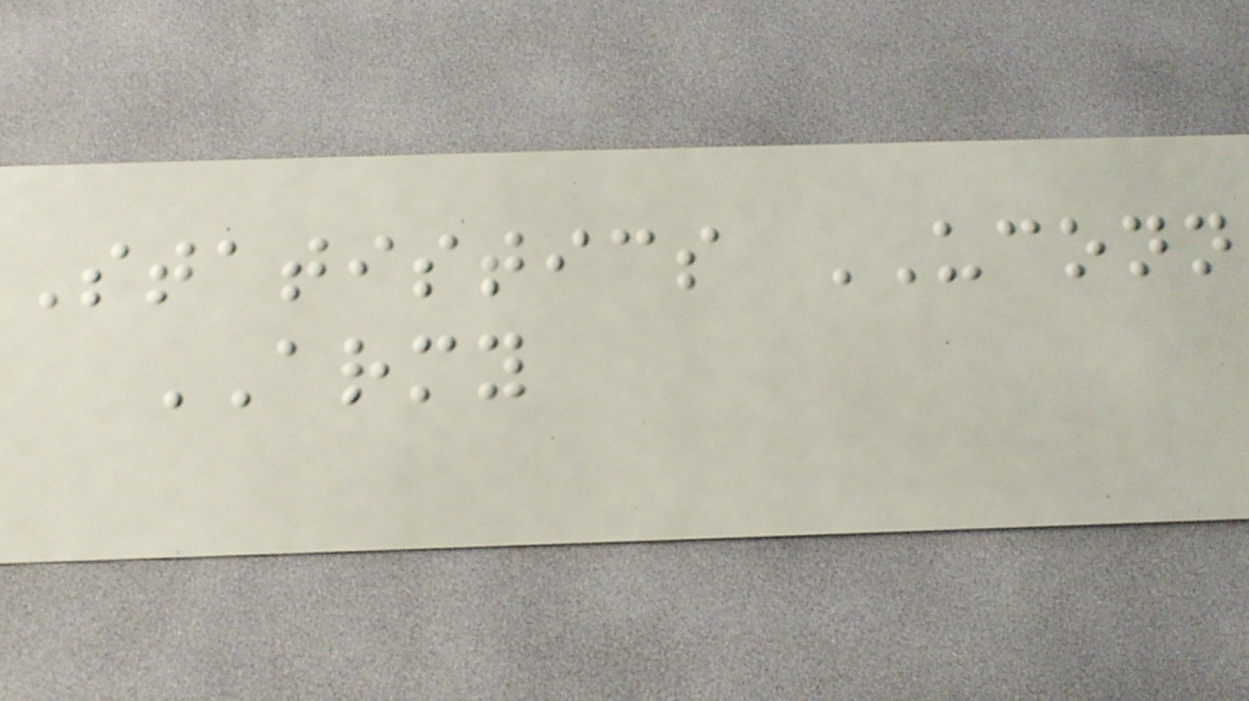Statistics UCONN
ARMY
